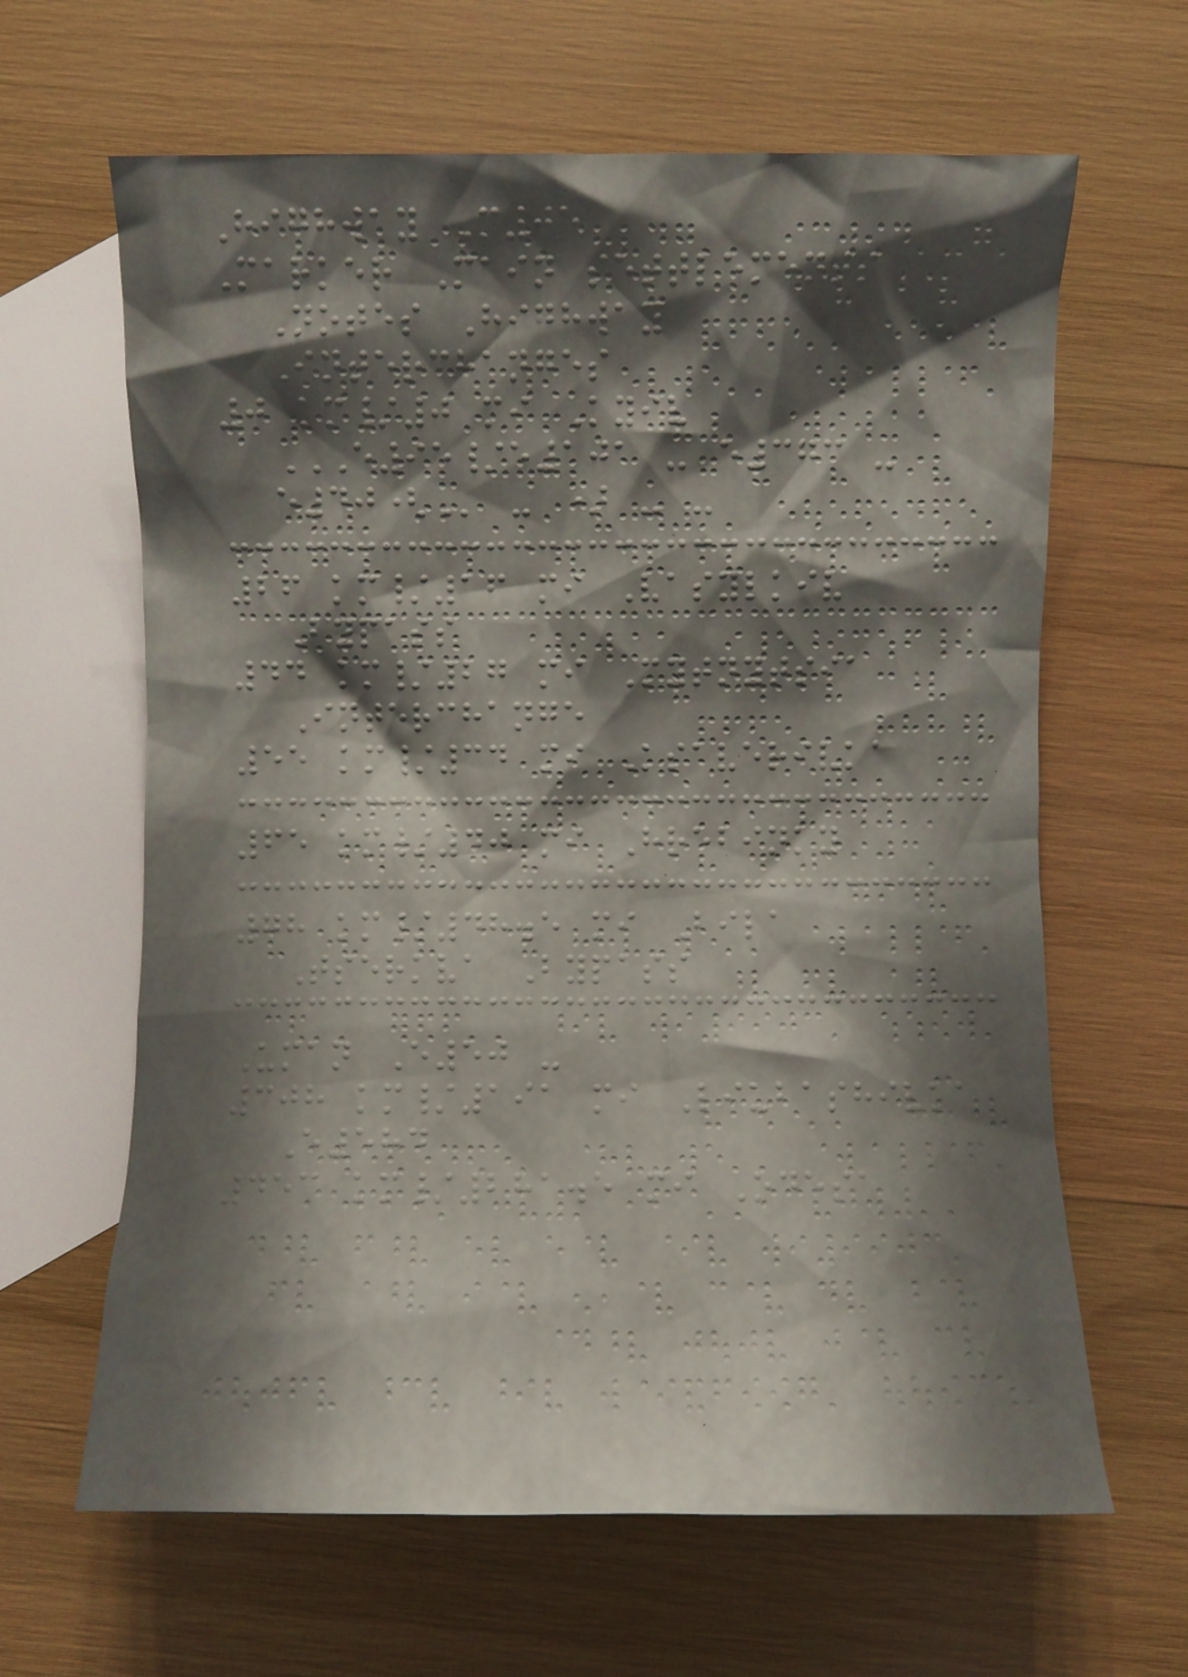Highway M05
Marker Main settlements
Notes Highway
Interchanges
0 km/0 mi Kyiv
E95/E101 - E373 -
E40( - ) - -
26 km/16 mi Vasylkiv
Bypass
44 km/27 mi Mytnytsia
Interchange
55 km/34 mi Ksaverivka
65 km/40 mi Hrebinky
78 km/48.5 mi Bila
Tserkva Bypass
Uman E50 -
308 km/191 mi Liubashivka
E584
453 km/281.5 mi Odesa
